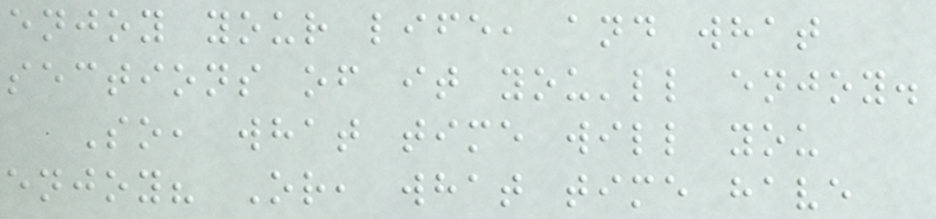enjoy your life, and what
sections of it you'll enjoy.
So, what time will you
enjoy? Or, what time have
